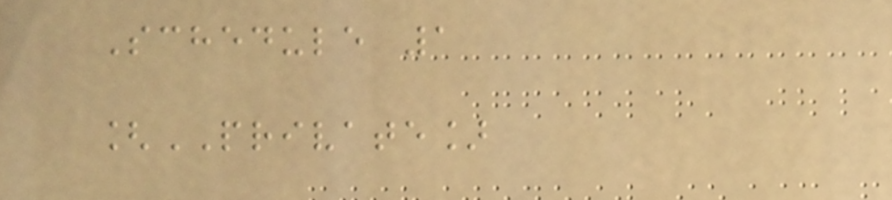Schedule 1
[PRIVATE]
